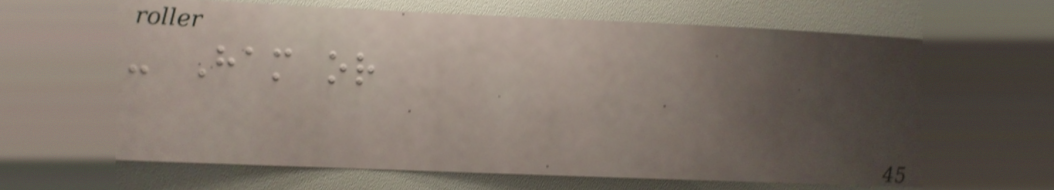- Ham or
